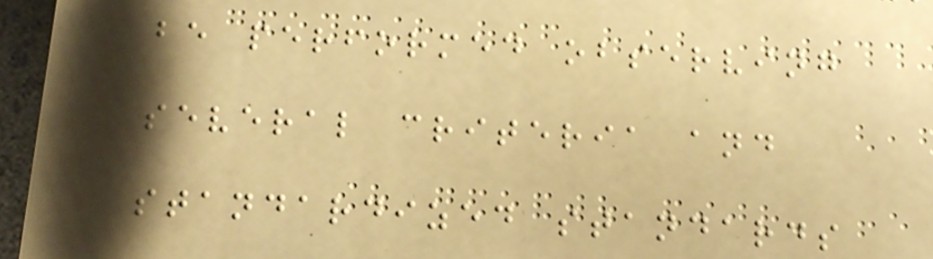be performed observing
several criteria and
standardized standards
